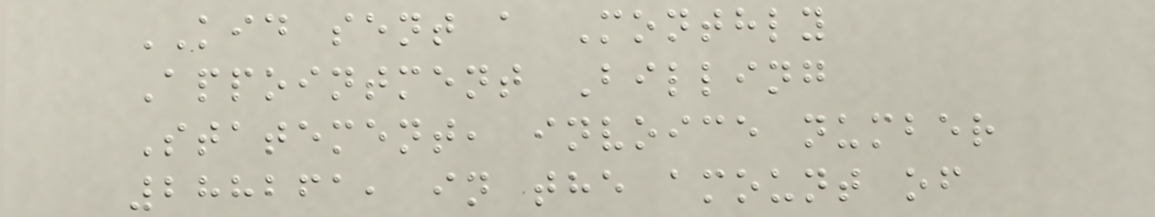KID sent a Monthly
Appointment Billing
Statement, invoice number
288261, in the amount of
